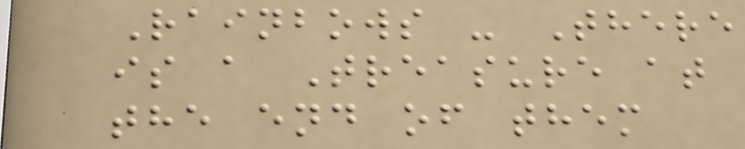Rainbows - There
is a Treasure at
the end of them
